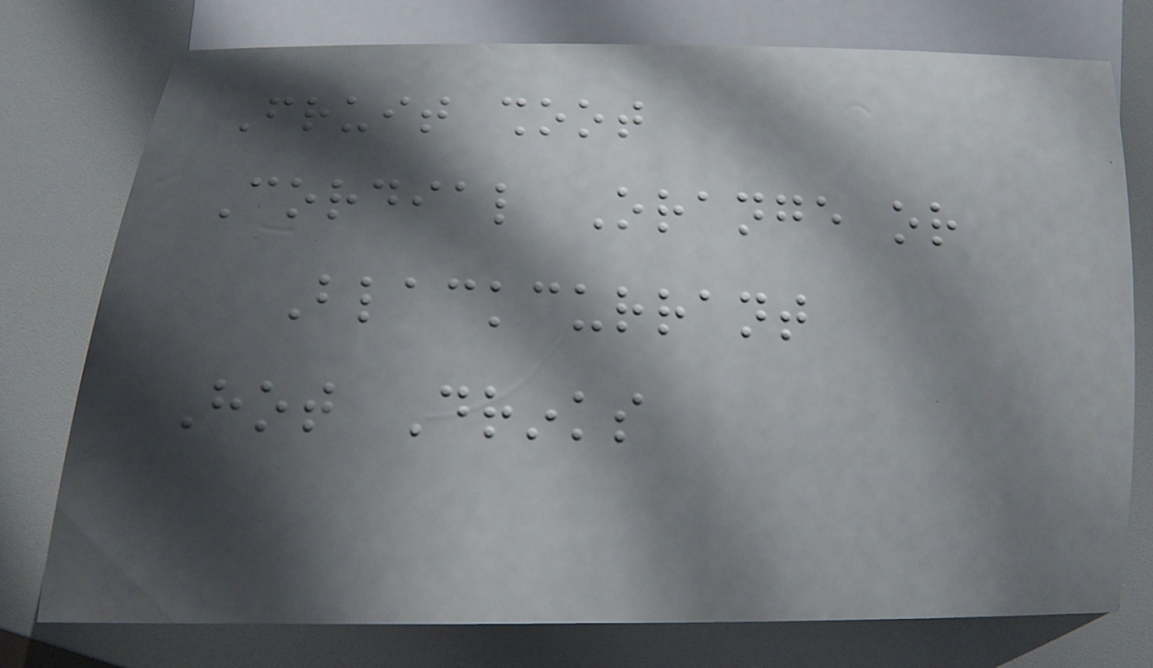Fruit shoot
Cordial Orange or
Blackcurrant
Hot Drinks
